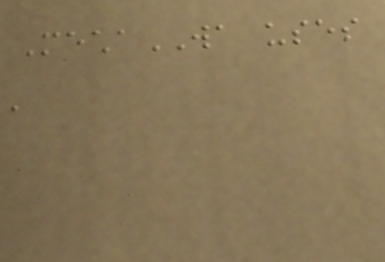MechaWA uses
a
